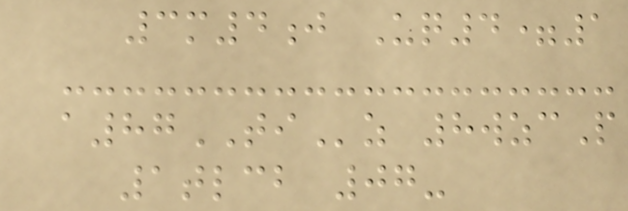3m4j Uq4=1
a87TIz 8wzcP
1tlcb 07-
